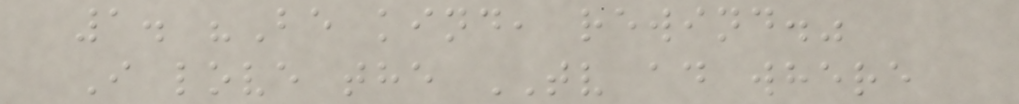1. "Be kind, rewind."
I love the TV ad where
